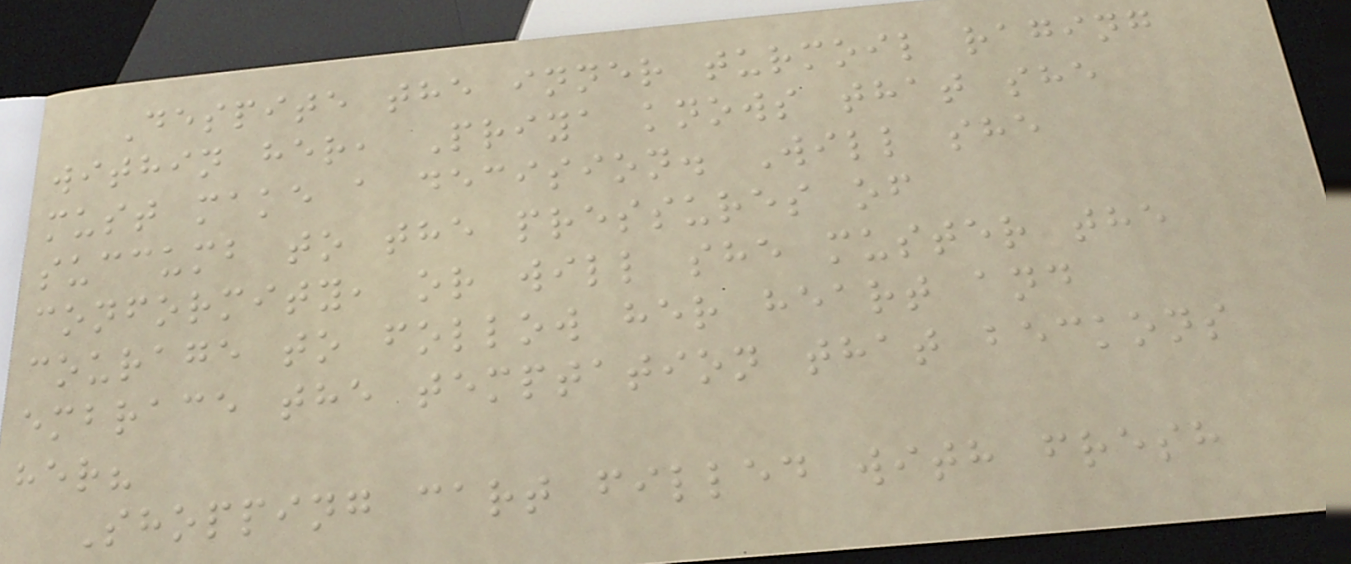Despite the inner turmoil raging
within her, Priya knows that she
must make a decision. Will she
succumb to the pressures of
conformity, or will she muster the
courage to follow her heart and
embrace the temptation that beckons
her?
Shopping cart filled with fresh
